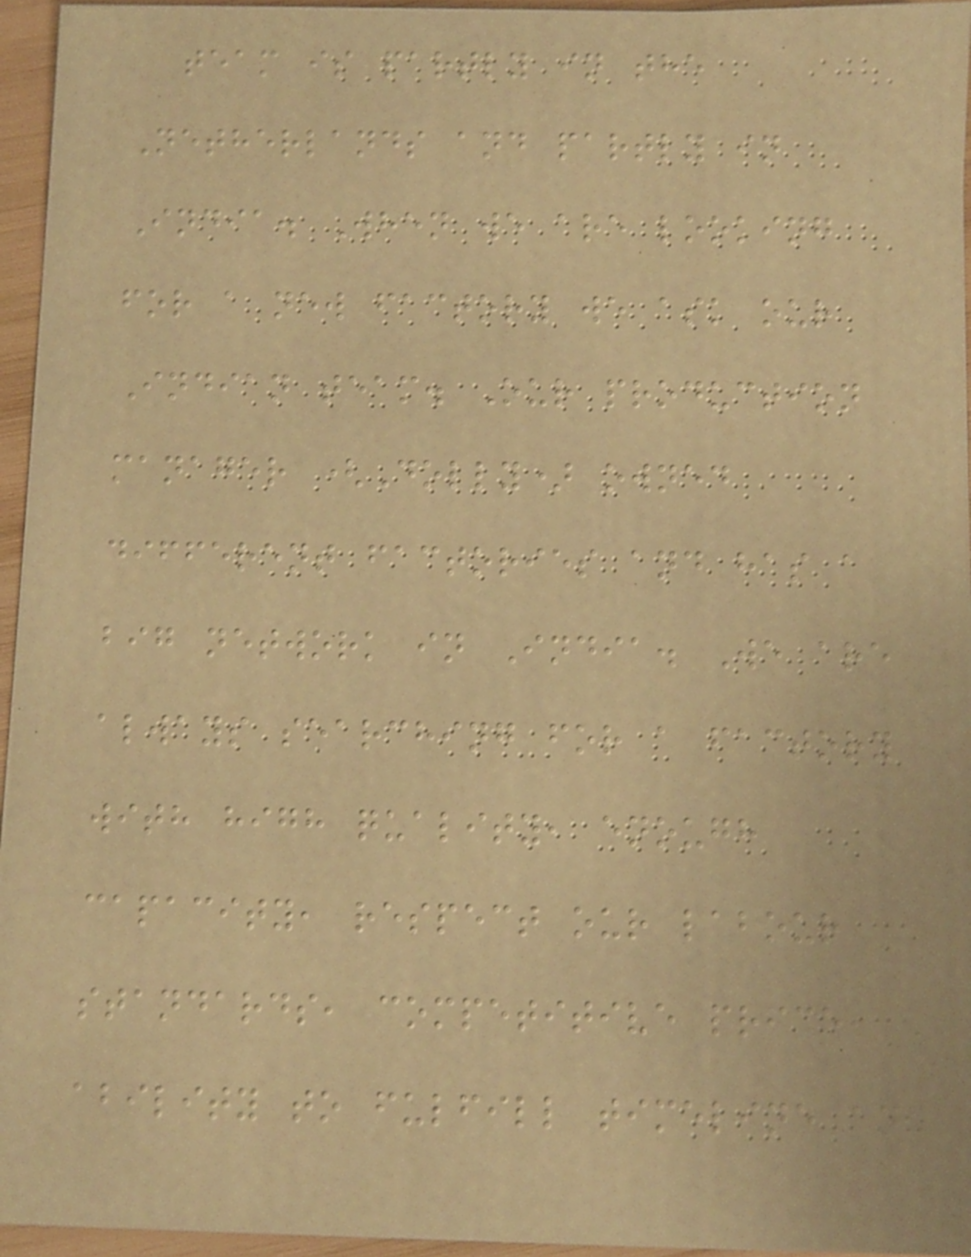team is partly in the
Netherlands and partly in
India. When we are looking
for a new factory we ask our
Indian team. Our production
manager (Dolly) owned
different factories and has a
big network in India. We are
always searching for a factory
with high quality, enough
capacity, respect our labour
standards, competitive price,
ability to fulfill timeline and
